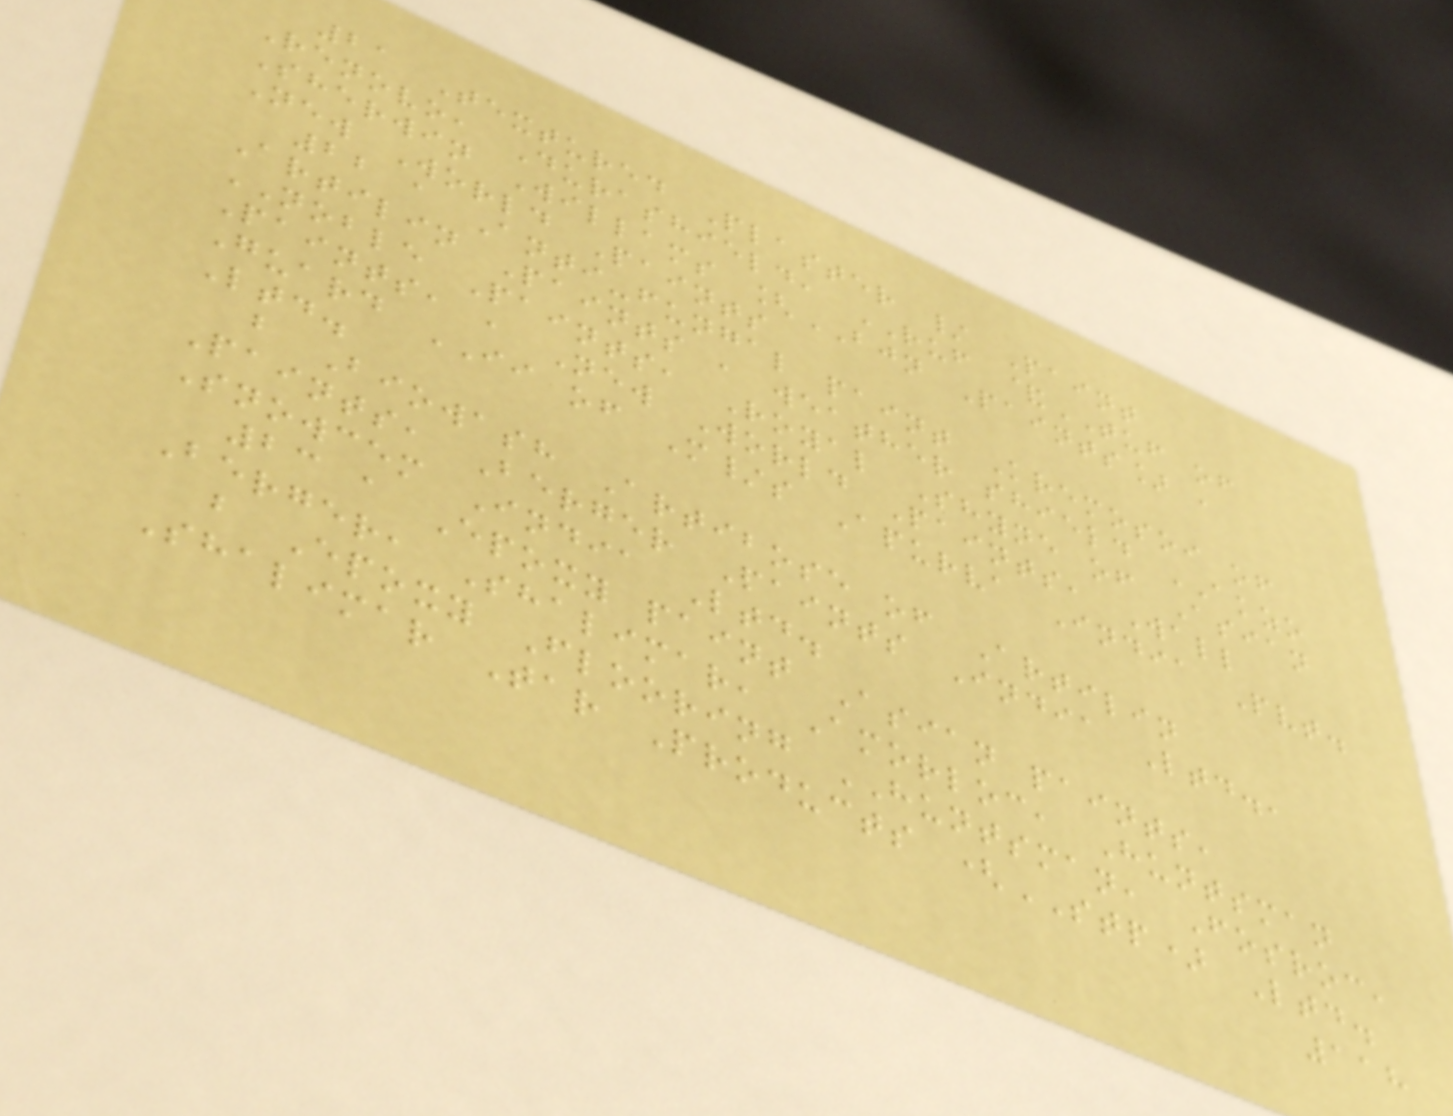21 Textured Plaster / Paint
Renovo, Durashield, RUF &TUF of
Sherwin Willams [BJN Paints] ,
New World Paints
22 a Anti-fungal paint Kremosoi of
Artilin Paints , weather shield AKZO
NOBLE Paints, Royal Shyne of Asian
Paints, , New World Paints, Wall
Guard II of M/s Apurva India Pvt.
Ltd.
b Biowash Artibose of Artilin
Paints, Berger Paints India Ltd.,
Snowcem India Ltd.
23 a Epoxy paint Asian paints,
Berger, Shalimar, Amorloc, Huntsman
b Epoxy Flooring HUNTSMAN, Fosroc,
Shalimar Tar Products (STP) Ltd.
118
